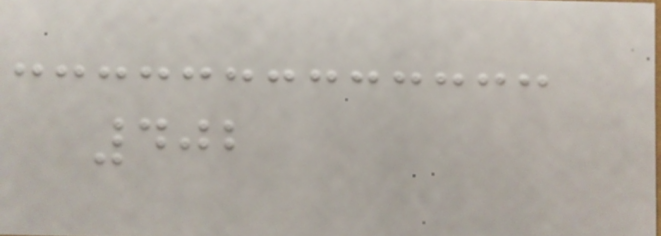402
